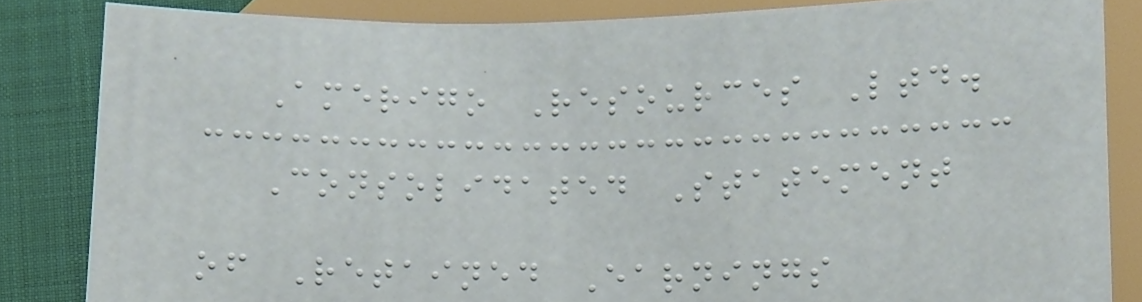Amerigo Resources Ltd.
Consolidated Statement
of Retained Earnings
